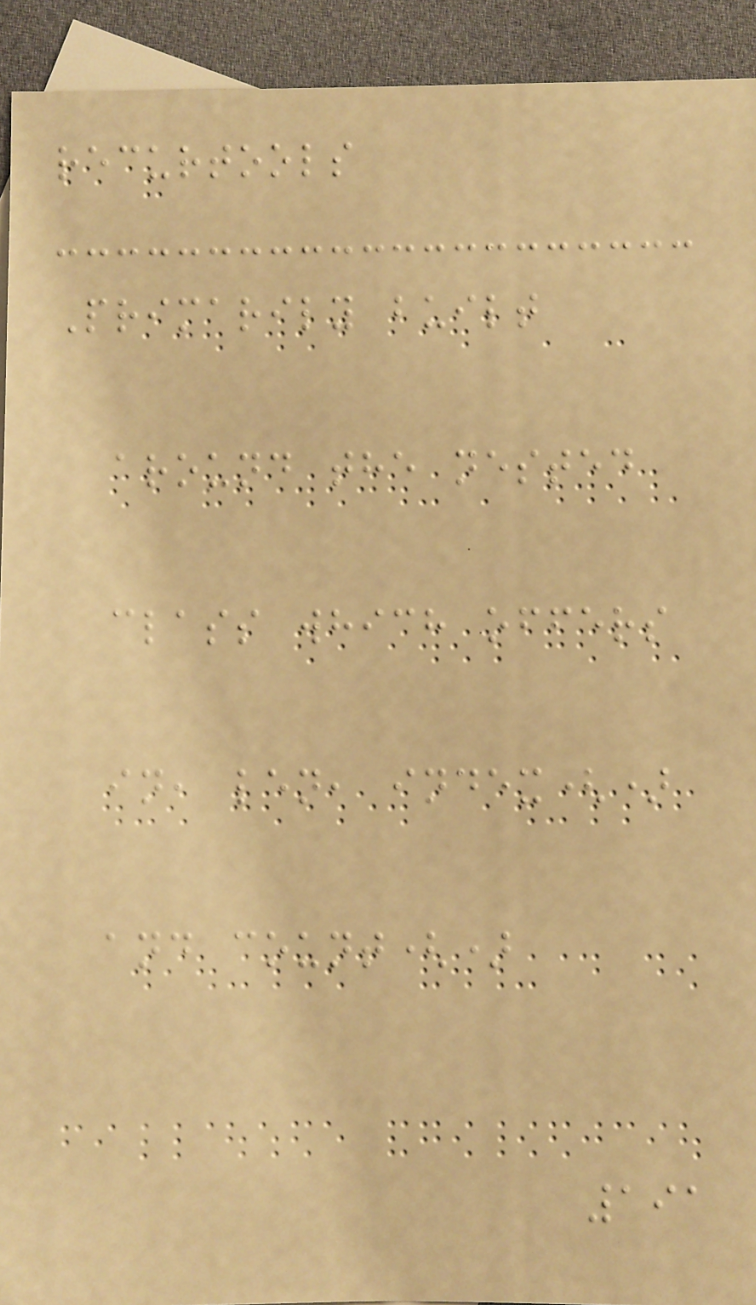recurtools
Primarily built
around the nested
class which offers
in, len, index()
and count()
191
